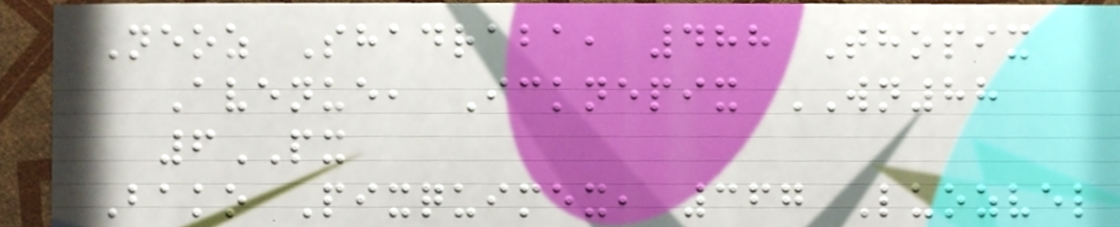Neoz Shadraba, 488 Thopix
Avenue, Icknepix WN88
6PX
Bako Pixquimex, 367 Luozvel
